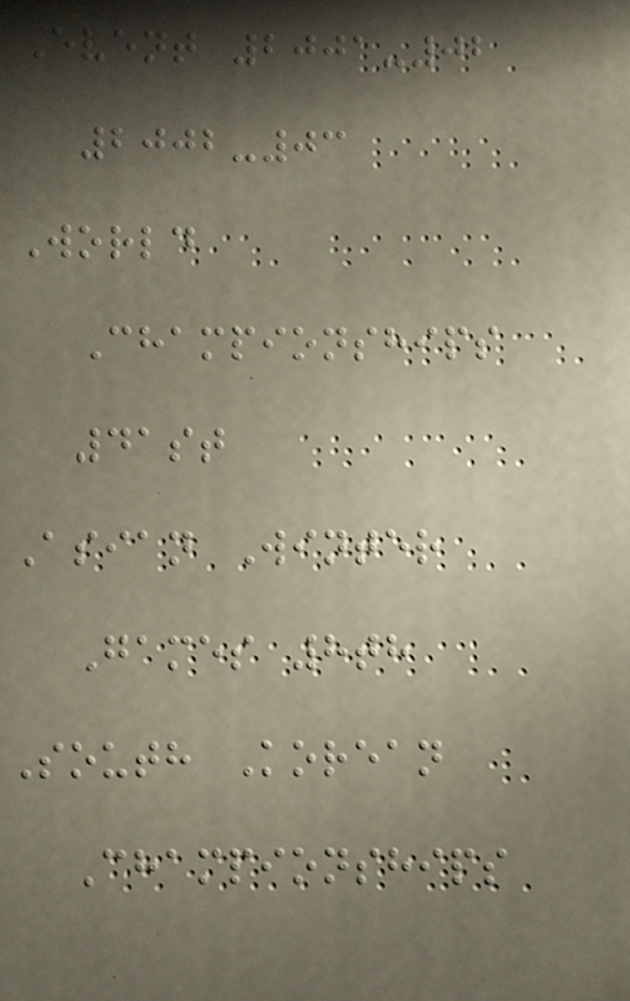Event 2001-02
2002-03
World
Championships
41st
Asian Winter
Games 8th
South Korean
Championships
